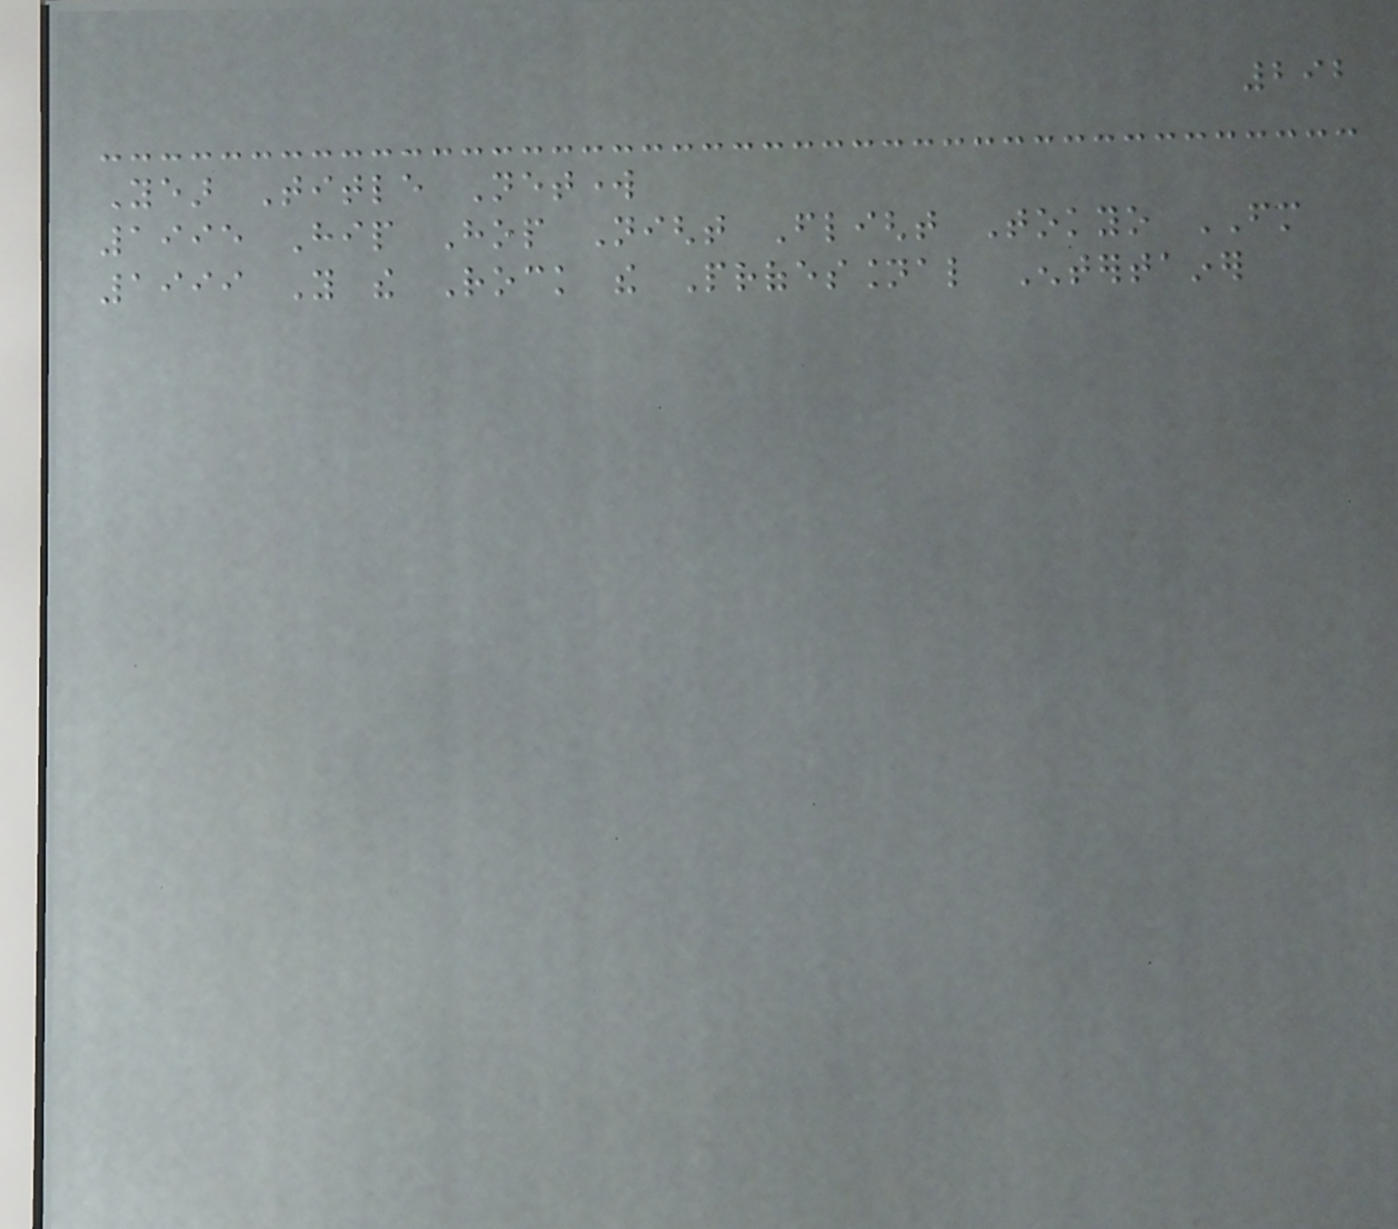292
Year Title Network
1995 Hip Hop Night Flight Tokyo FM
1999 You the Rock the Professional Entertainer
